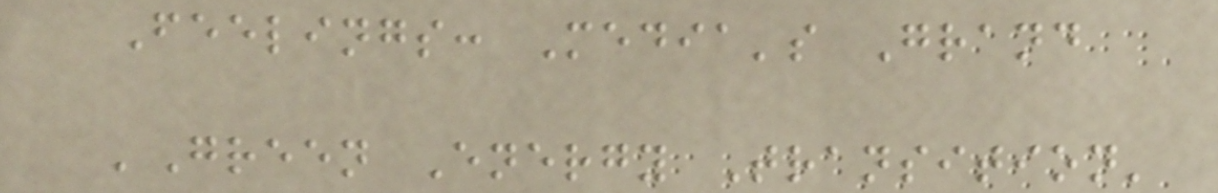Feelings: Media's Grand
'Green Energy Transition'
